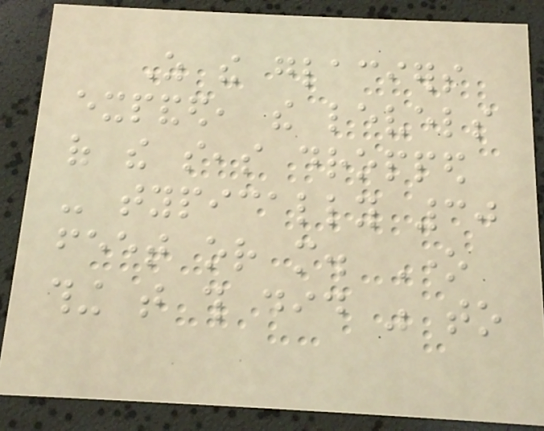As the glaciers
expanded, the levels
of the seas dropped
- typically 30
feet or more. One
thing that this did was to
